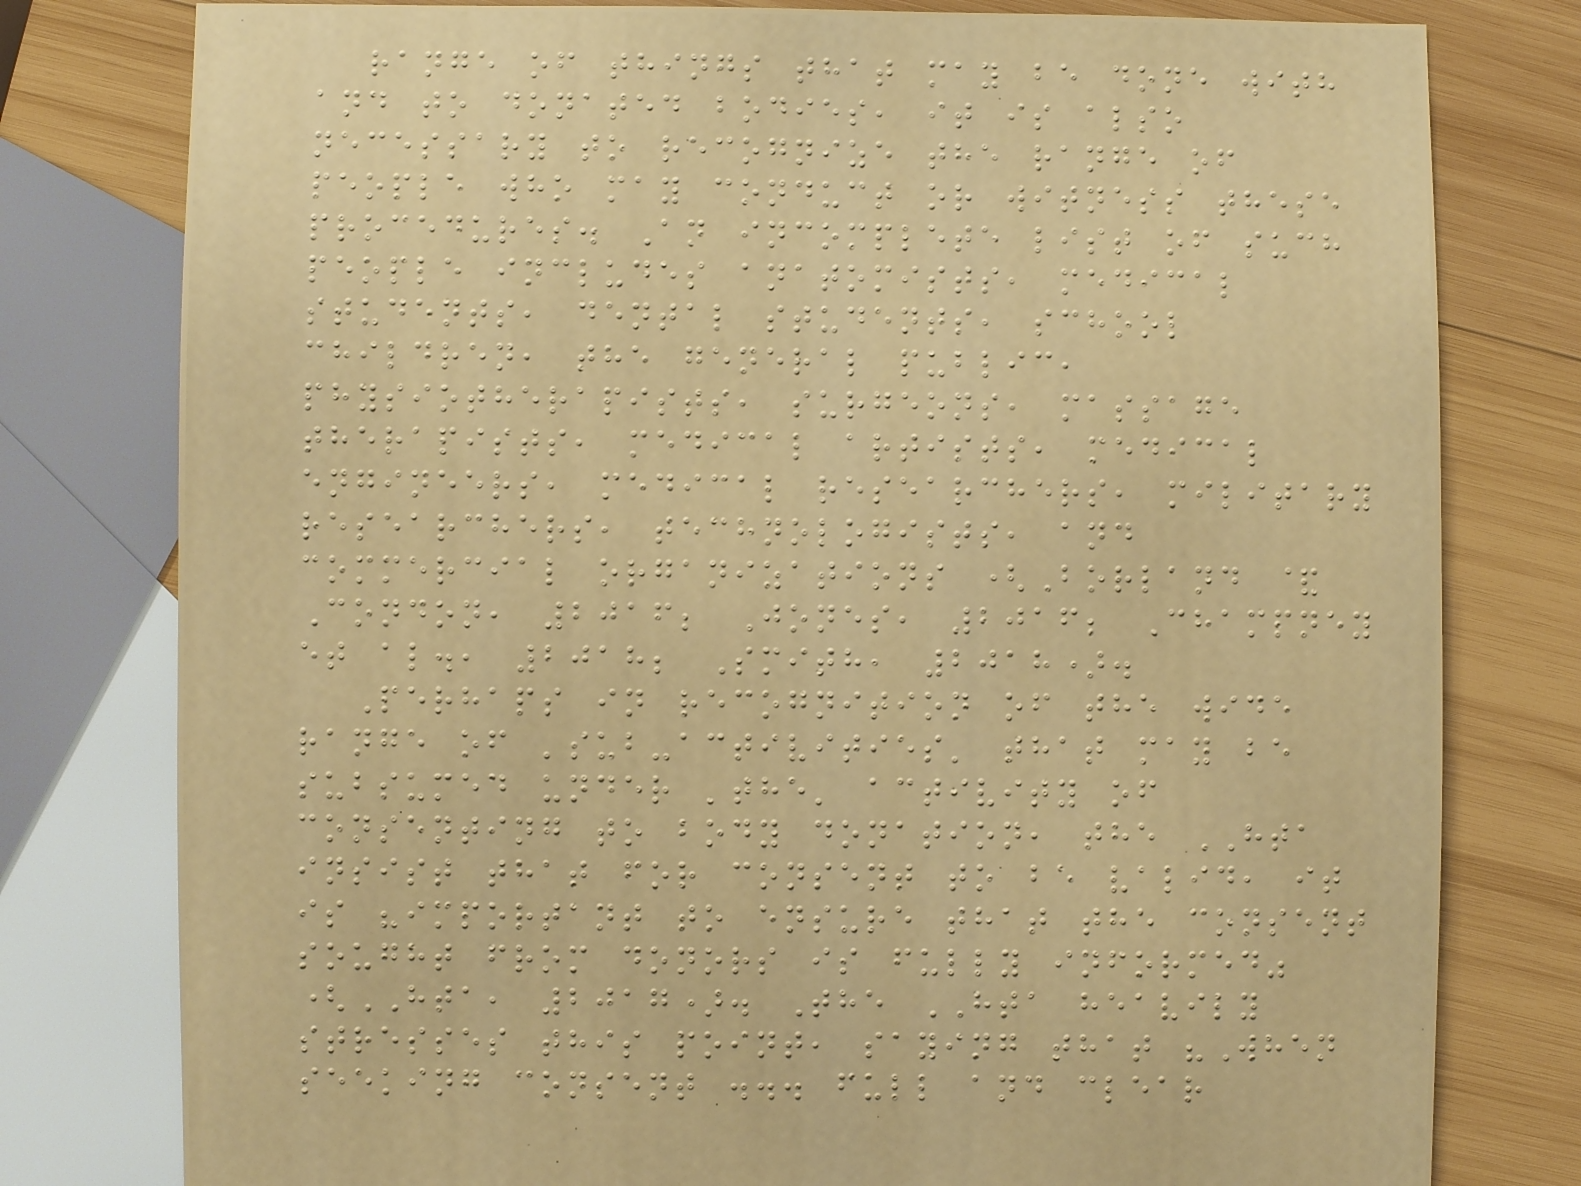range of things that may be done with
and to donated bodies, it is also
necessary to recognize the range of
people who may conduct or witness these
procedures. An incomplete list of such
people includes anatomists, medical
students, dental students, school
children, the general public,
physiotherapists, surgeons, massage
therapists, medical artists, medical
engineers, medical researchers, military
researchers, technologists, and
commercial organizations (Borland &
Condon, 2016; Jones, 2016; Champney
et al., 2018; Smith, 2018).
Perhaps in recognition of the wide
range of 'sub-activities' that may be
subsumed under 'the' activity of
consenting to body donation, the HTA
insist that for consent to be valid, it
is "important to ensure that the consent
sought from donors is fully informed"
(HTA, 2017). The HTA heavily
stresses this point, saying that "When
seeking consent ... full and clear
